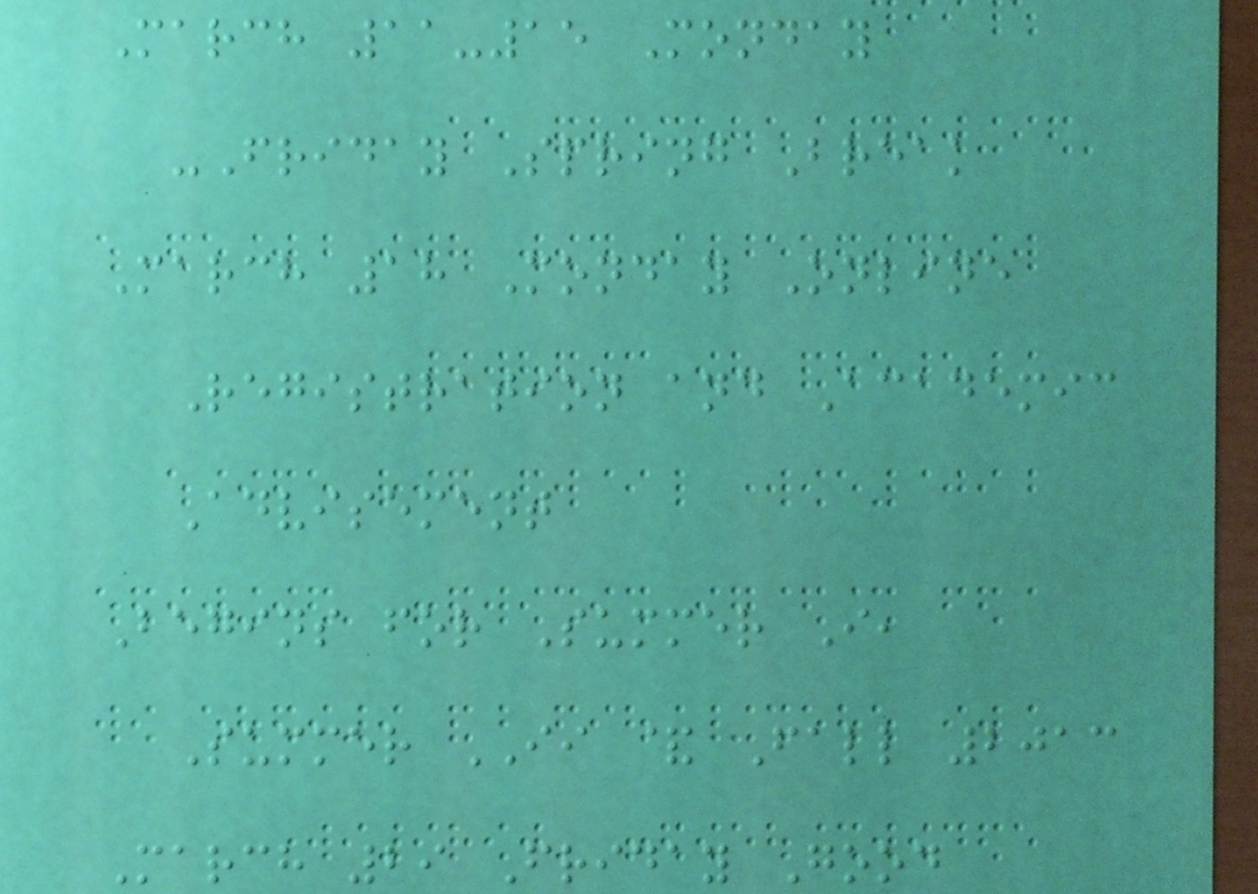March 11-15 Monday
-Friday Spring Break
March 18 Monday Online
Registration and Academic
Advisement
Begins for Summer I,
Summer II & Fall 2013
March 29 Friday Good
